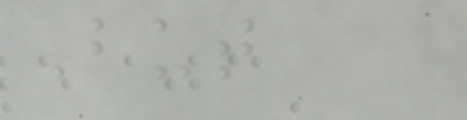But
